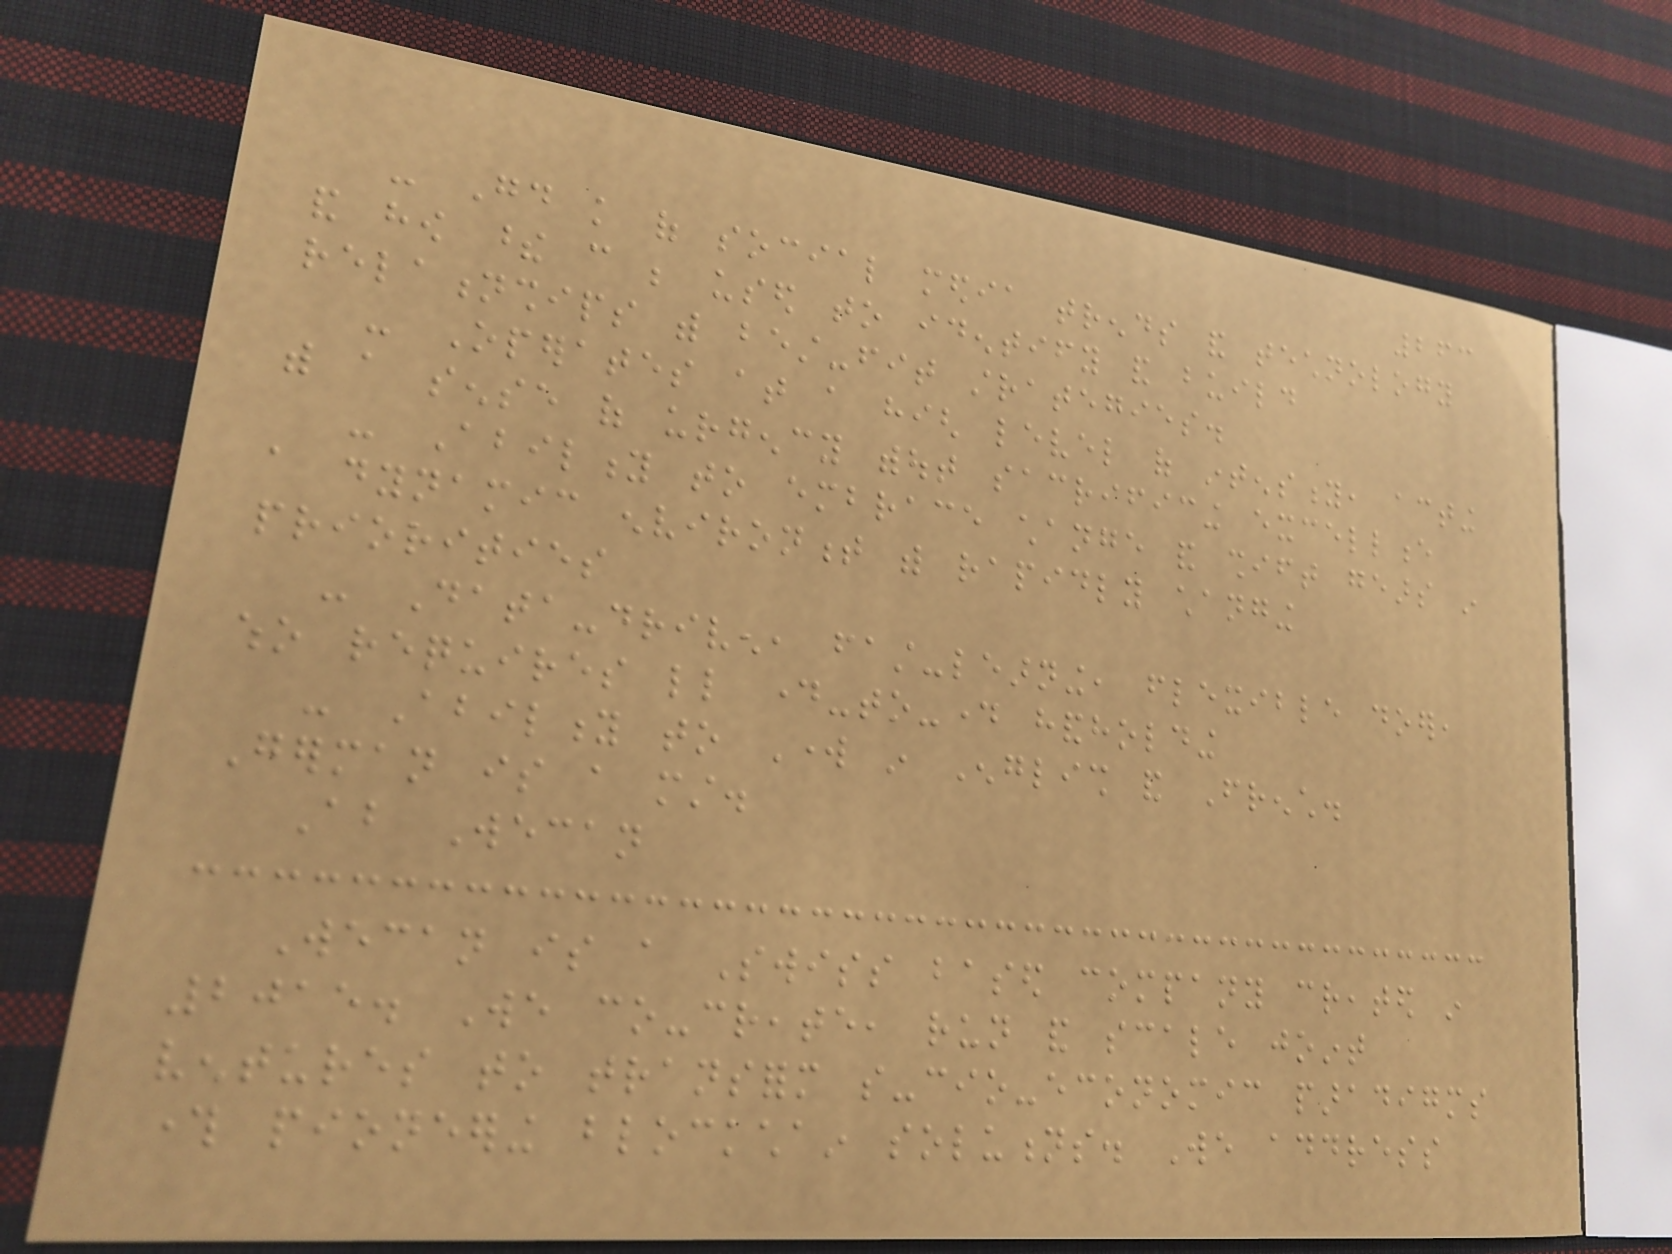263
- Good knowledge of social media trends and technology
and how these can be used to identify and build
relationships with best-fit strategies.
- Operates at a high level of intensity, acting
with a sense of urgency without sacrificing excellence
- Ability to embrace change and shift gears in
a dynamic environment with rapidly changing
priorities
- Data-driven, fast-learning, flexible doer,
who requires little day-to-day handholding
- Ability to Work in English and French.
German is a must.
About Wecan
Wecan is a Swiss based company created in
2015. We co-create, run and scale joint
ventures to transform so-cio-economic paradigms
through pioneering blockchain solutions. We address
